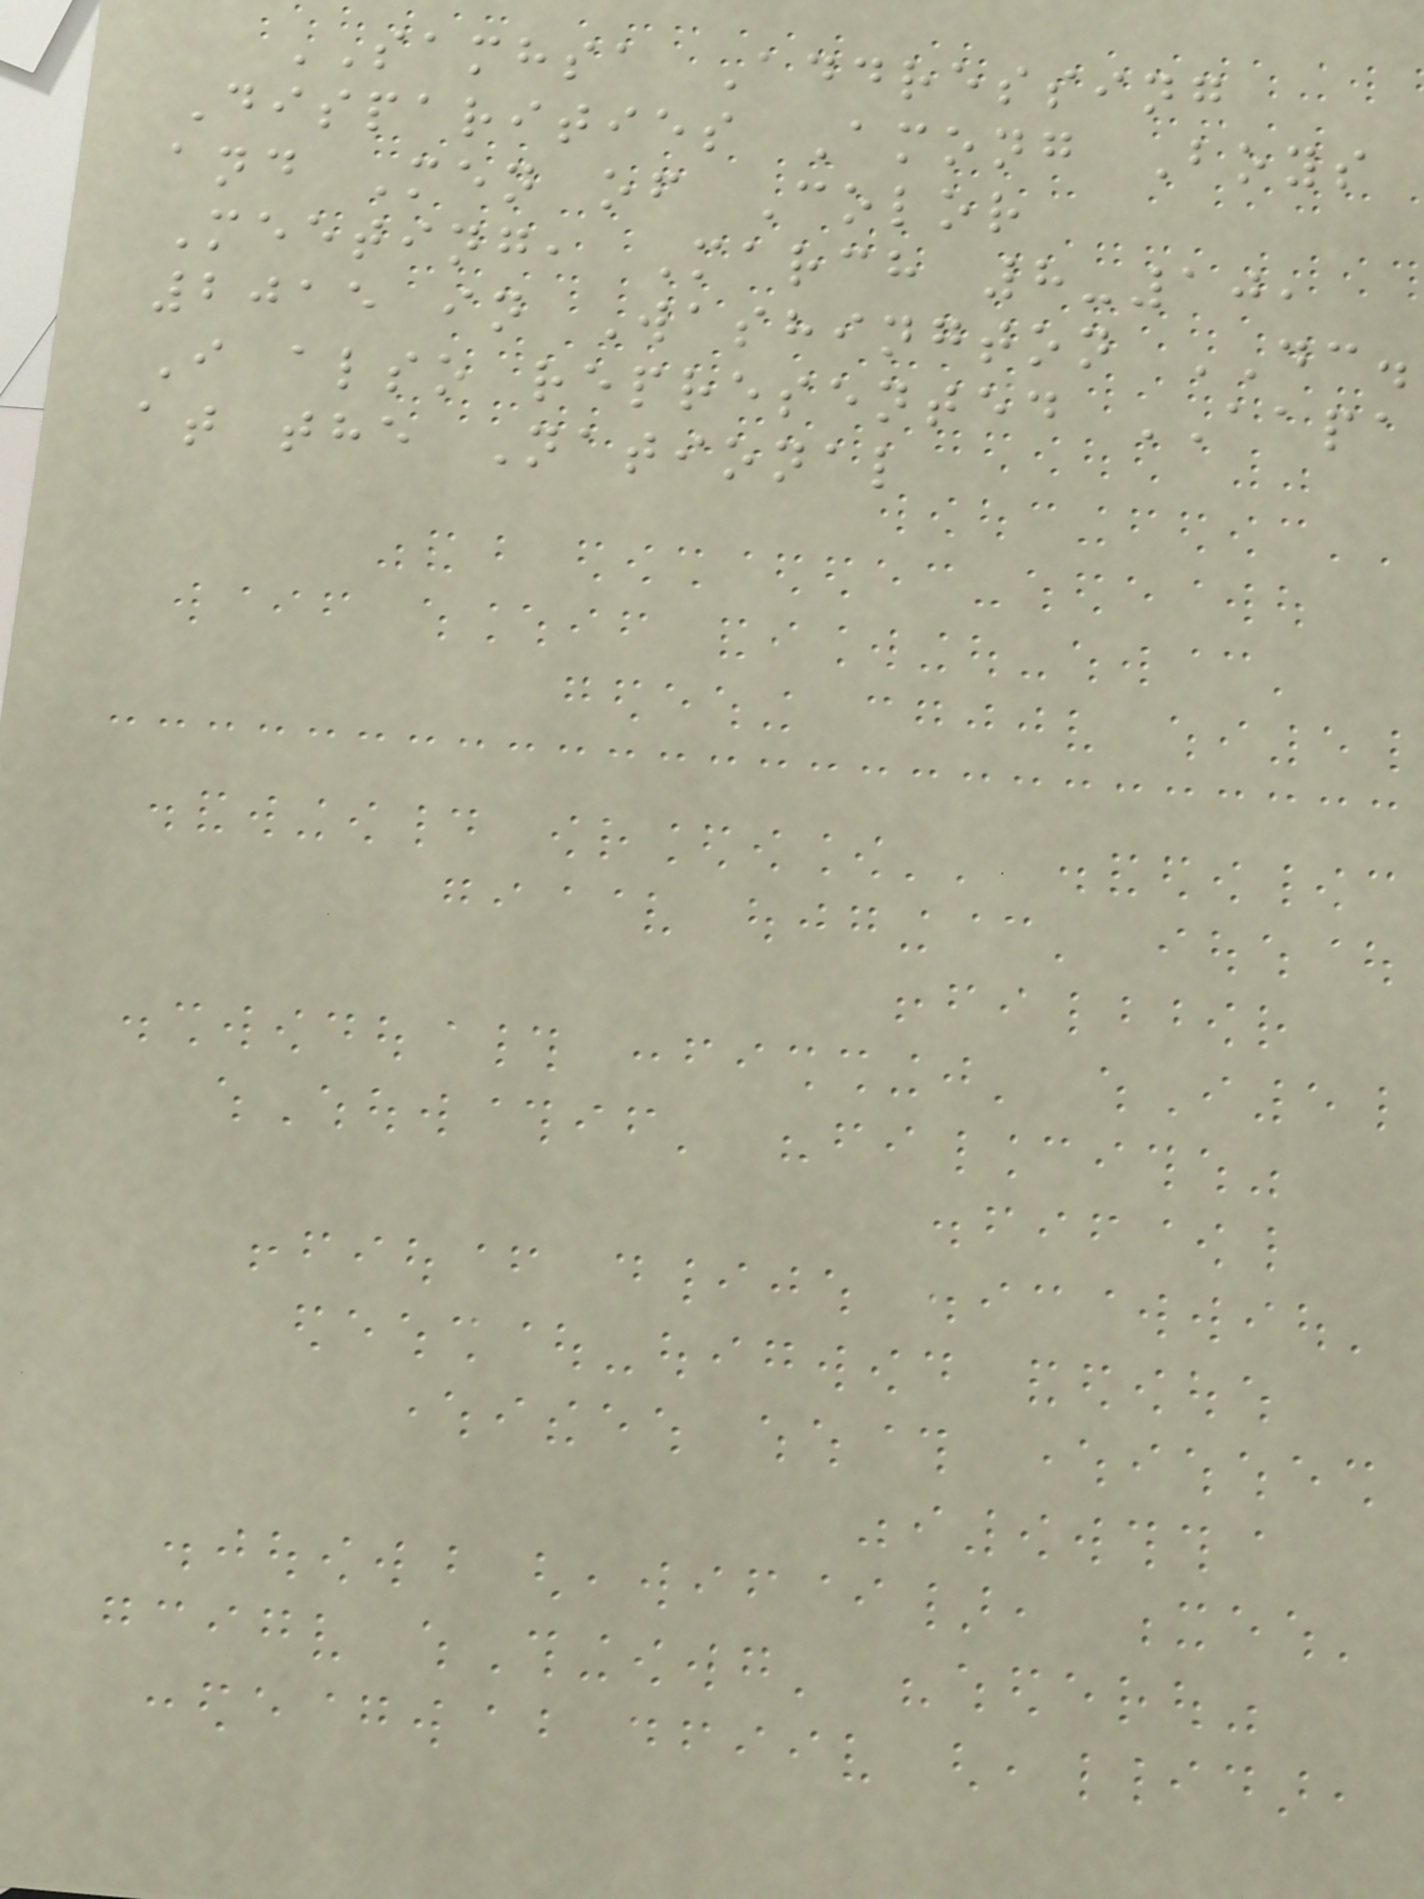SAMHSA Addressing
Disparities Among Boys
and Men of Color
Meeting, March 8-10,
2015 in Washington DC.
I also represented AAPA
at the National
